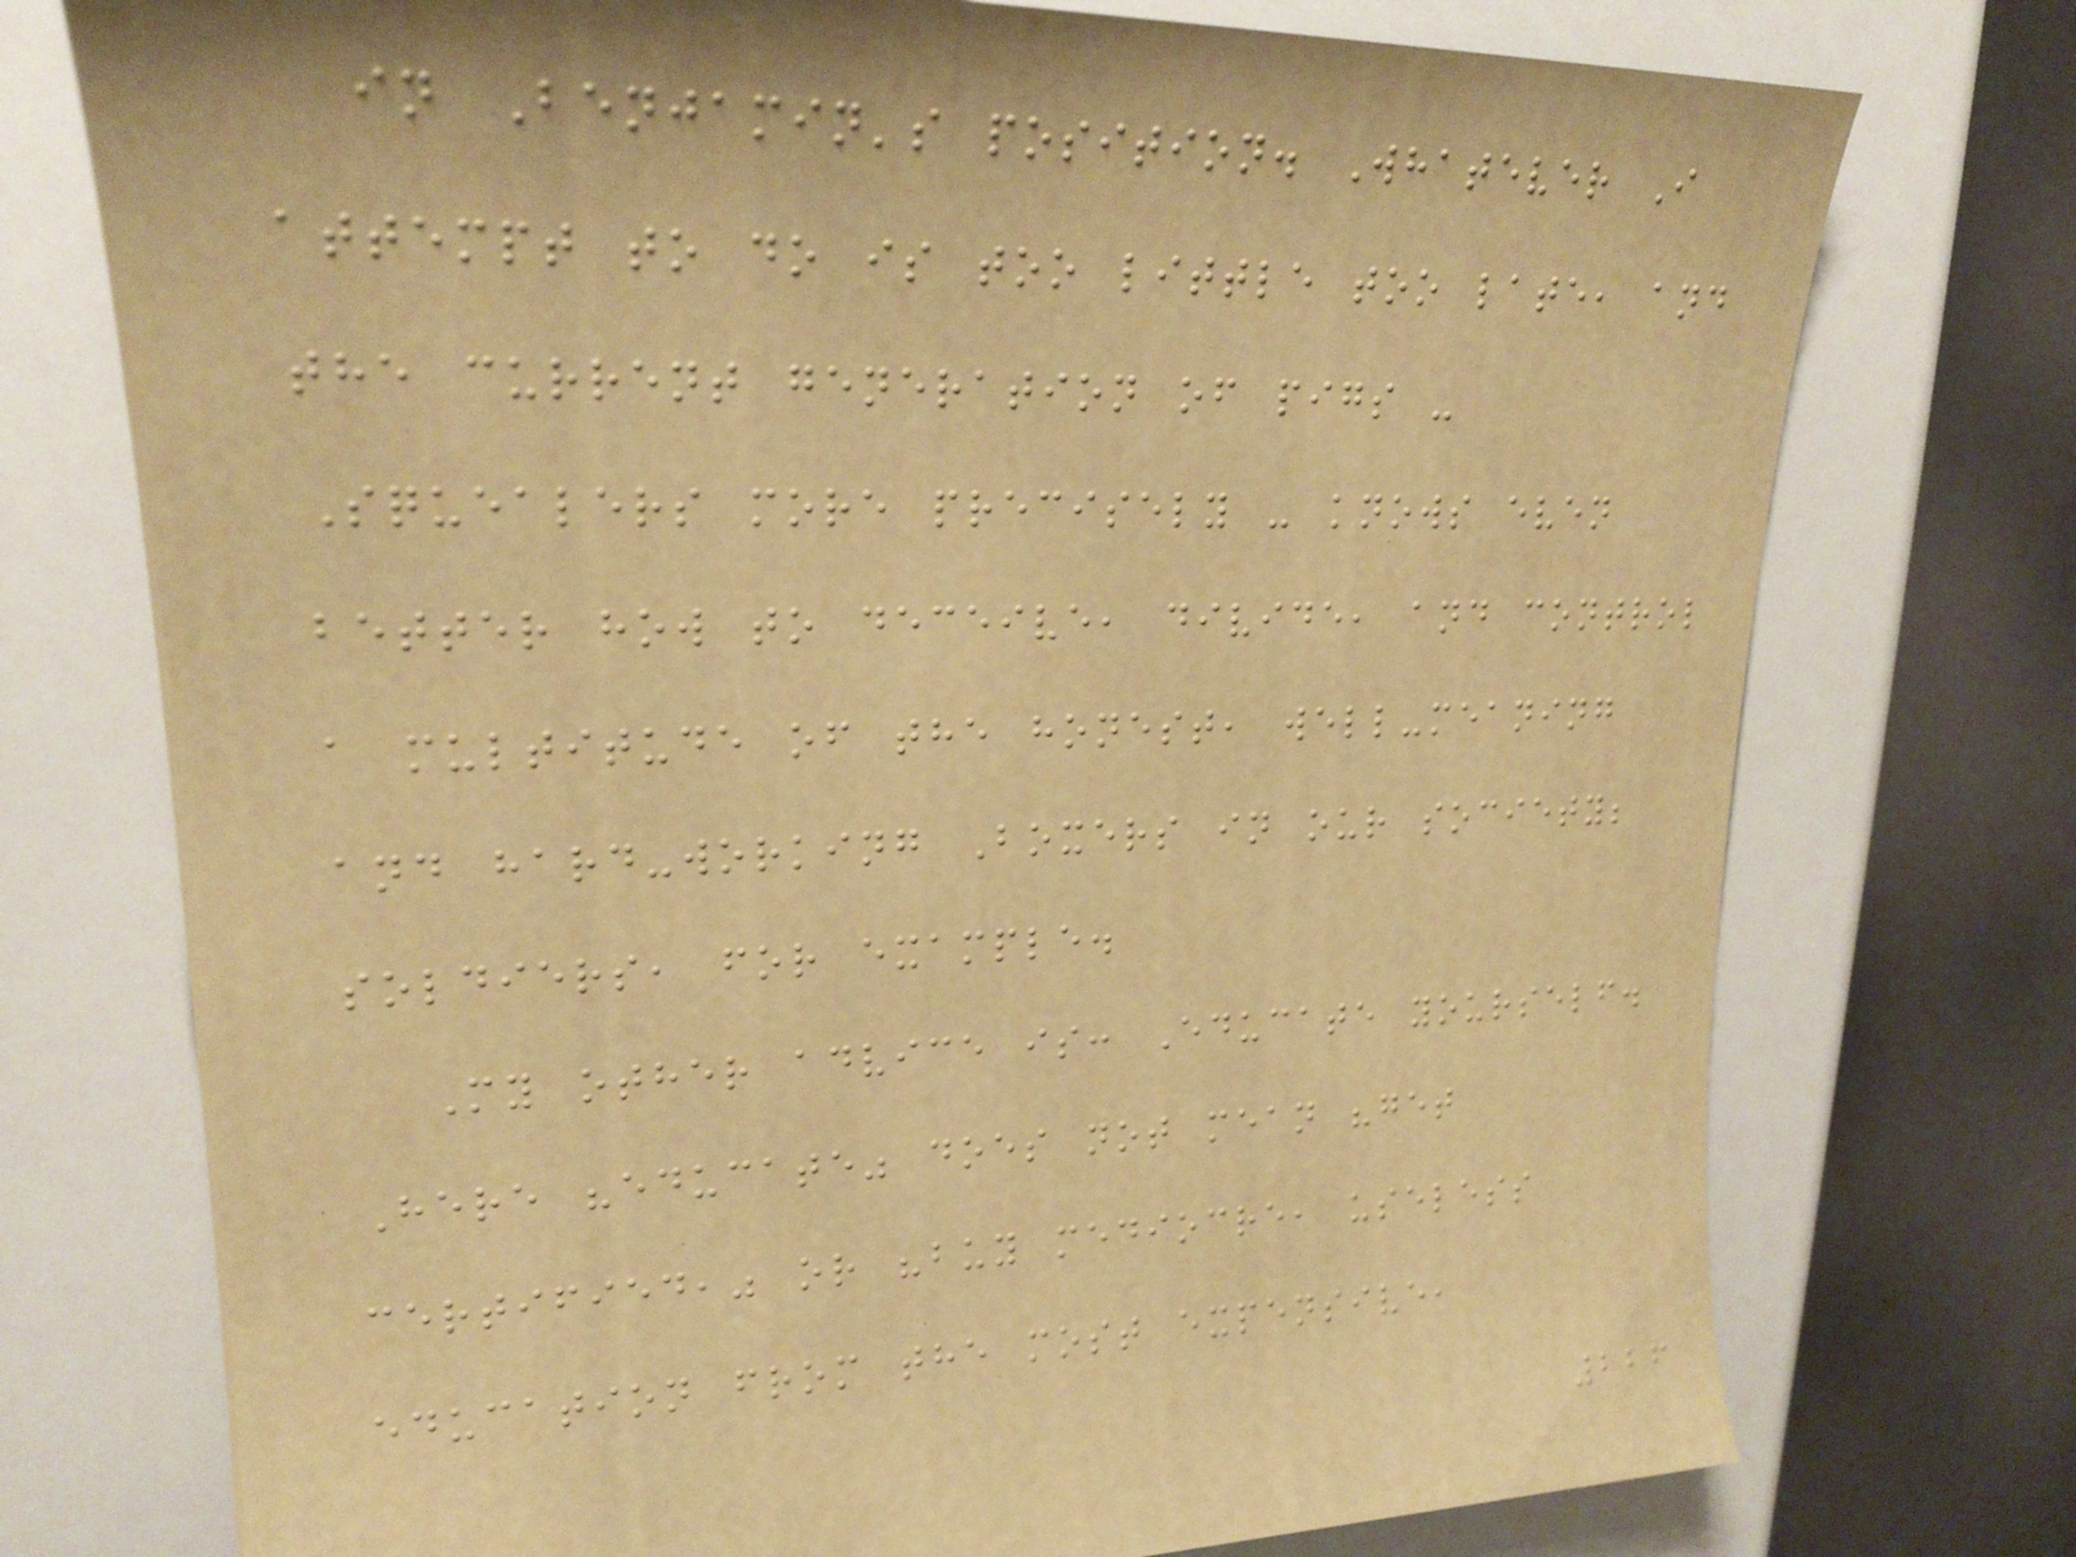in Benjamin's position. Whatever I
attempt to do is too little too late, and
the current generation of pigs -
Squealers more precisely - knows even
better how to deceive, divide, and control
a multitude of the honest, well-meaning
and hard-working Boxers in our society;
soldiers, for example.
My other advice is: Educate yourself.
Here "educate" does not mean "get
certified," or "buy mediocre, useless
education from the most expensive,
226
